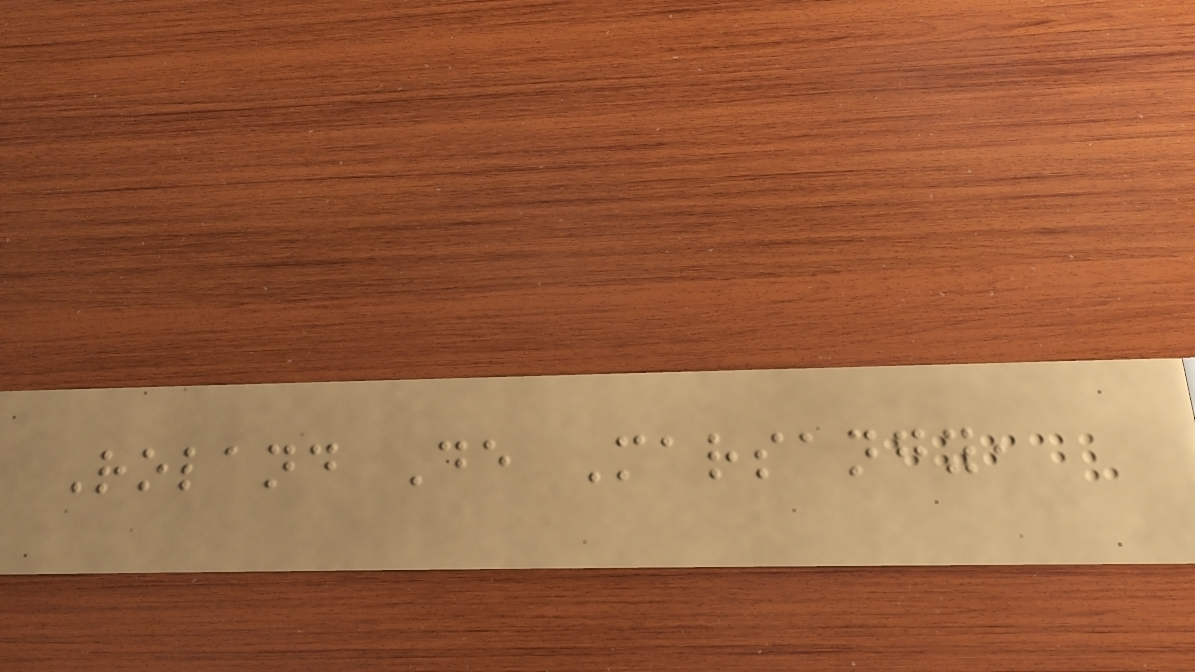Roland De Marsangy,
